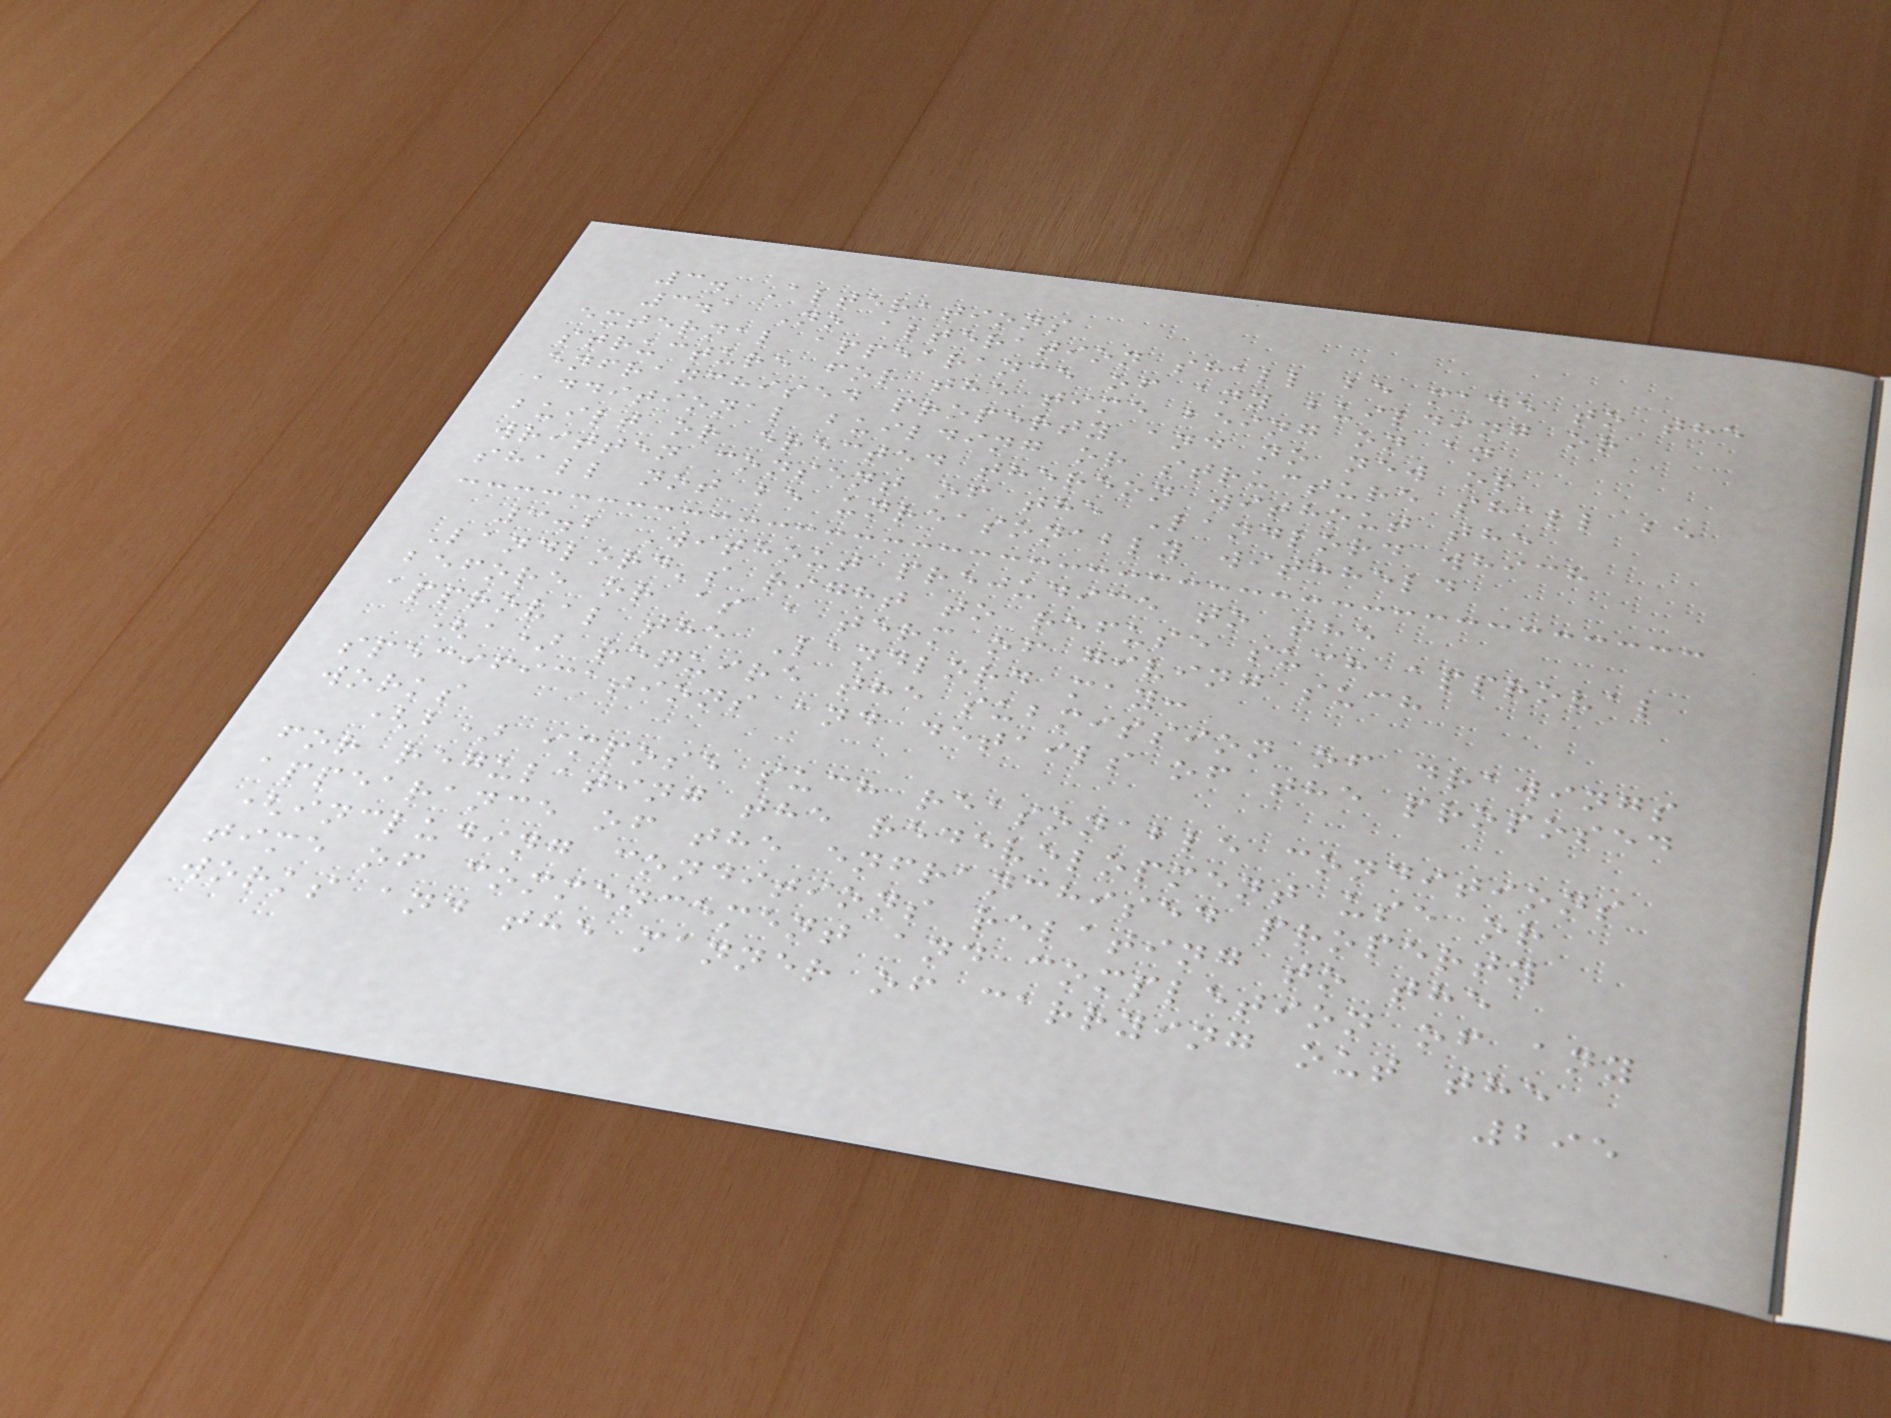3. Alterations
3.1 No alteration shall be made to the
external appearance of any building or
structure for the time being on an
enfranchised property and no new or
additional building or structure shall be
built or erected thereon without the
written consent of the Landlord which
shall not be unreasonably withheld
3.2 Without prejudice to the
Landlord's right to refuse such approval
before or as a term of giving such
approval the Landlord may:
(a) require the submission of drawings
specifications and details of the proposed
works
(b) impose such reasonable conditions
for regulating the redevelopment use or
appearance of the enfranchised property
(including conditions relating to the
time of commencement and completion of any
works and the manner of carrying out the
295
